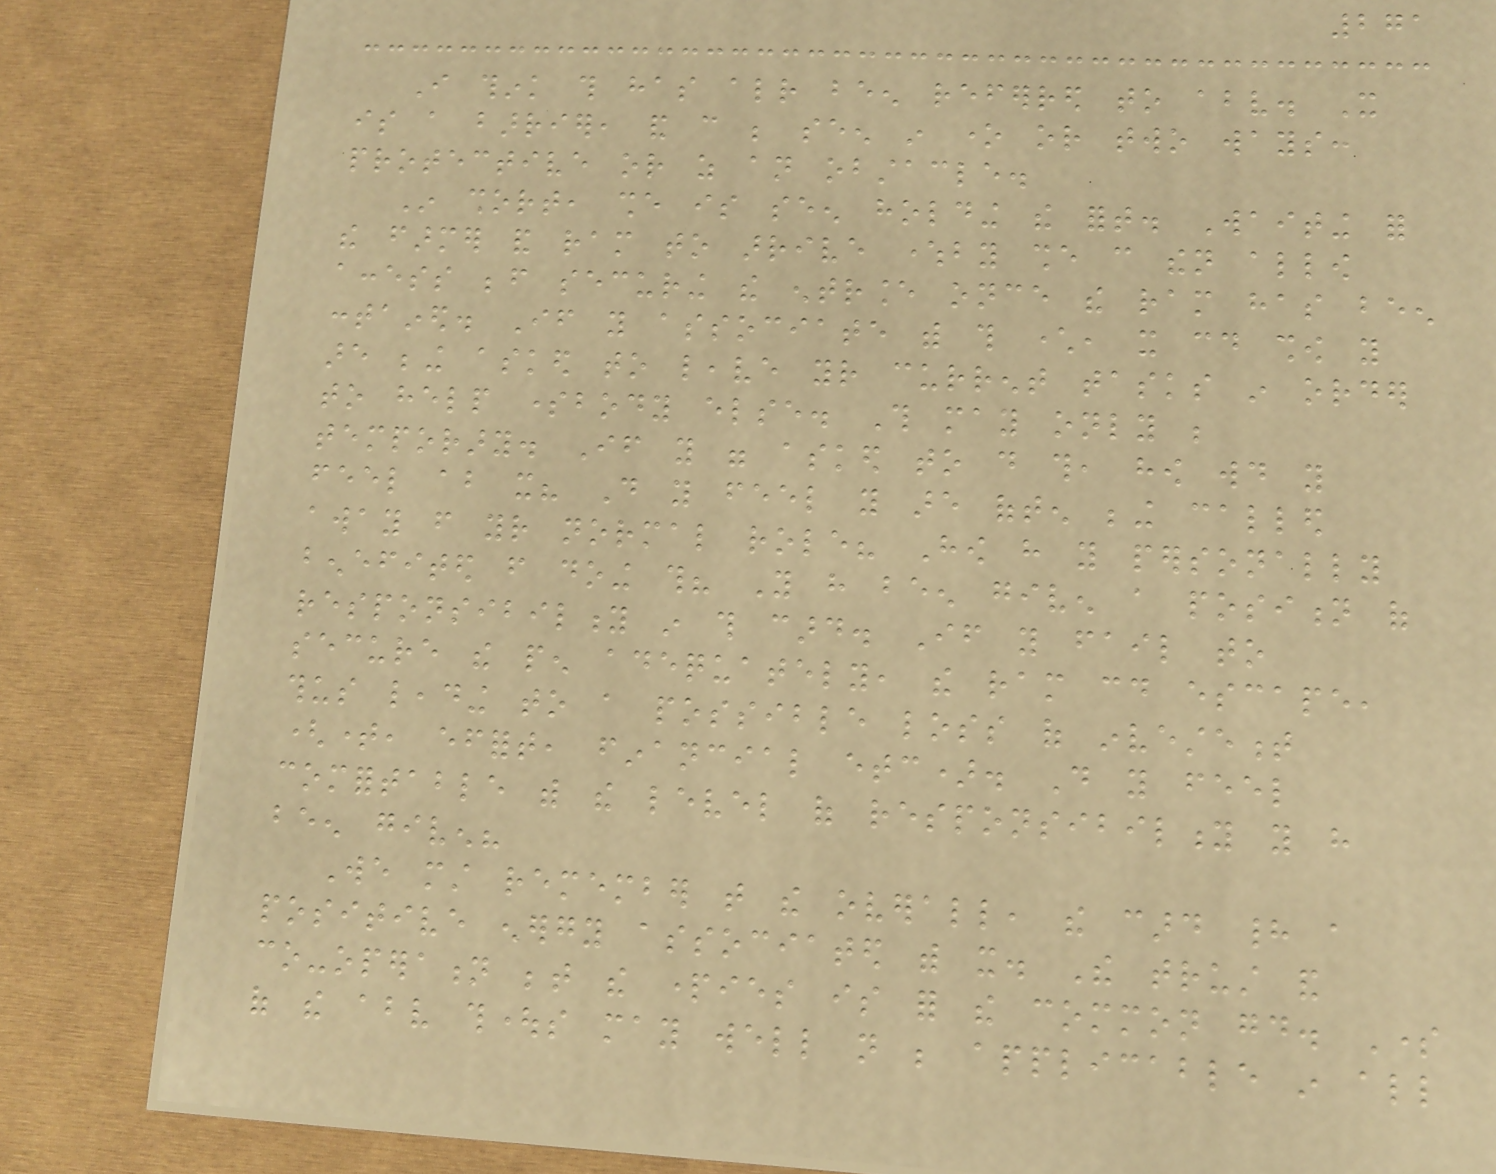271
I think this has already been referred to above. It
is a barrier, and can be seen in one or two ways:
protective or as an obstacle.
In short, she is seen holding the fort. Waiting for
the farmer and ram to arrive whereby she can then allow
access before securing the entrance once the ram has been
contained. If you associate with this character, it could show you
are being asked to leave your current tasks in order
to help somebody else. This may only be
temporary. If you were asked to do this, how would you
feel about it? Do you feel you are often being called
away from your normal role? How have you personally
benefited from doing this? You have been given a position of
responsibility in this card. If you fail to
secure the pen adequately, the ram could escape,
thus leading to a possible loss of investement
(time, effort, financial etc). Do you feel
comfortable with the level of responsibility you have
been given?
We must remember that the overall, the card had a
positive energy associated with it. The trust and
co-operation between the parties is for the common good. Some
of the above thoughts may well not be applicable in all
